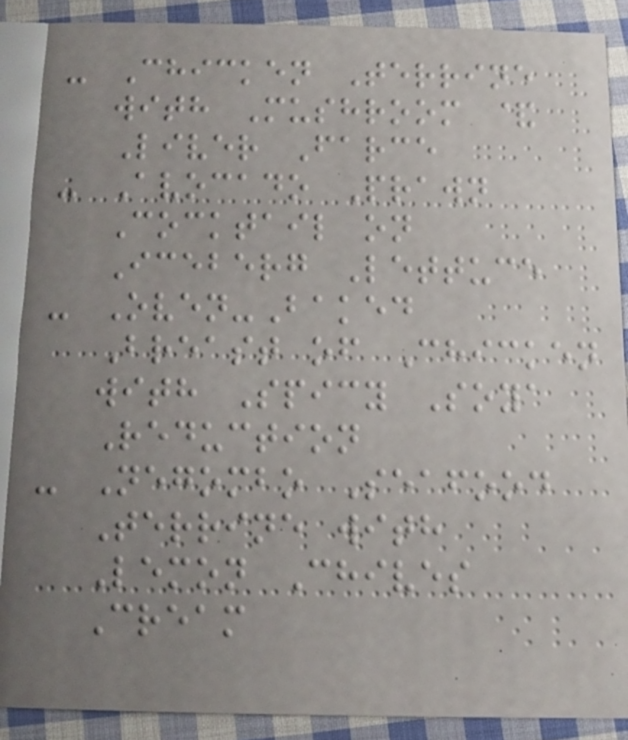- Chicken Terrine
with Mushroom &
Liver Farce
- Avocado Prawn
Cocktail on
Iceberg Lettuce
- Oven-Baked
Breast of Chicken
with Spicy Soya
Reduction
- Negombo Seafood
Terrine with
Lemon Chives
Cream
